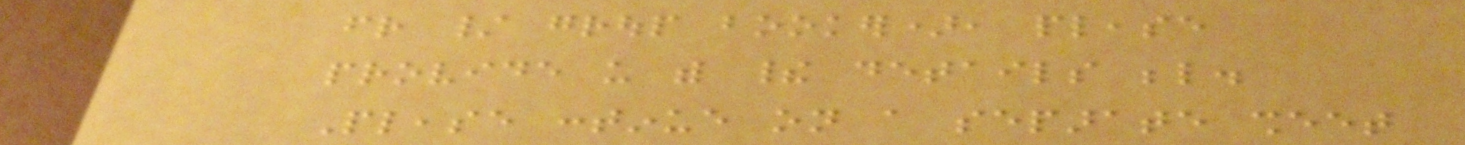friend / group booker), please
provide us with their details below.
Please continue on a separate sheet
